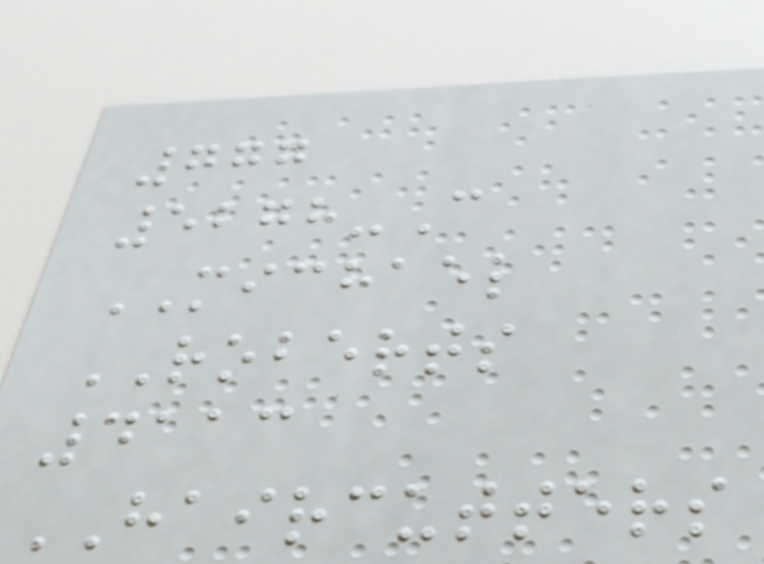777
5278-C
MICHAEL
ROBERTS
4113
HAIRCUTTERS
